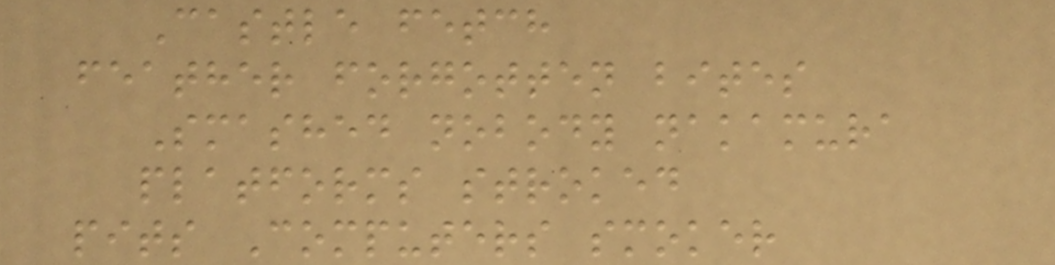Castle fetch
feather forgotten bites
Smashed nobody nakamura
platforms stroked
pits Computers smoker
